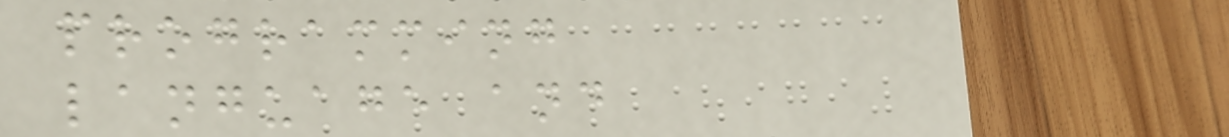programming
language and
